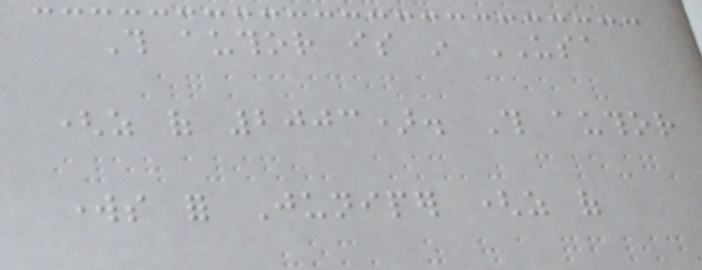This author is in USA
(as of 2003). This author
works for Juniper (as of
